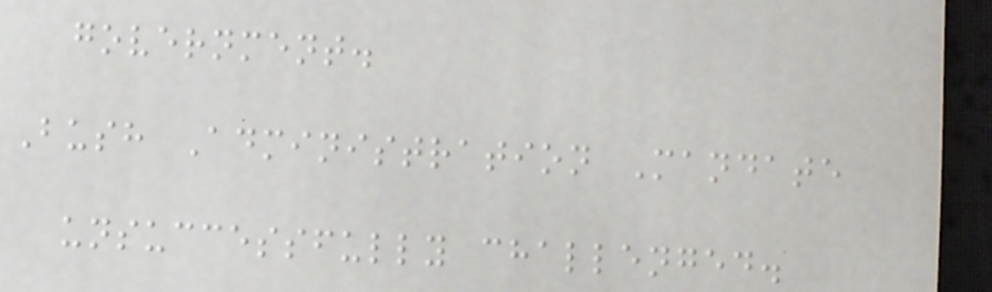government.
Bush Administration Mandate
unsuccessfully challenged.
